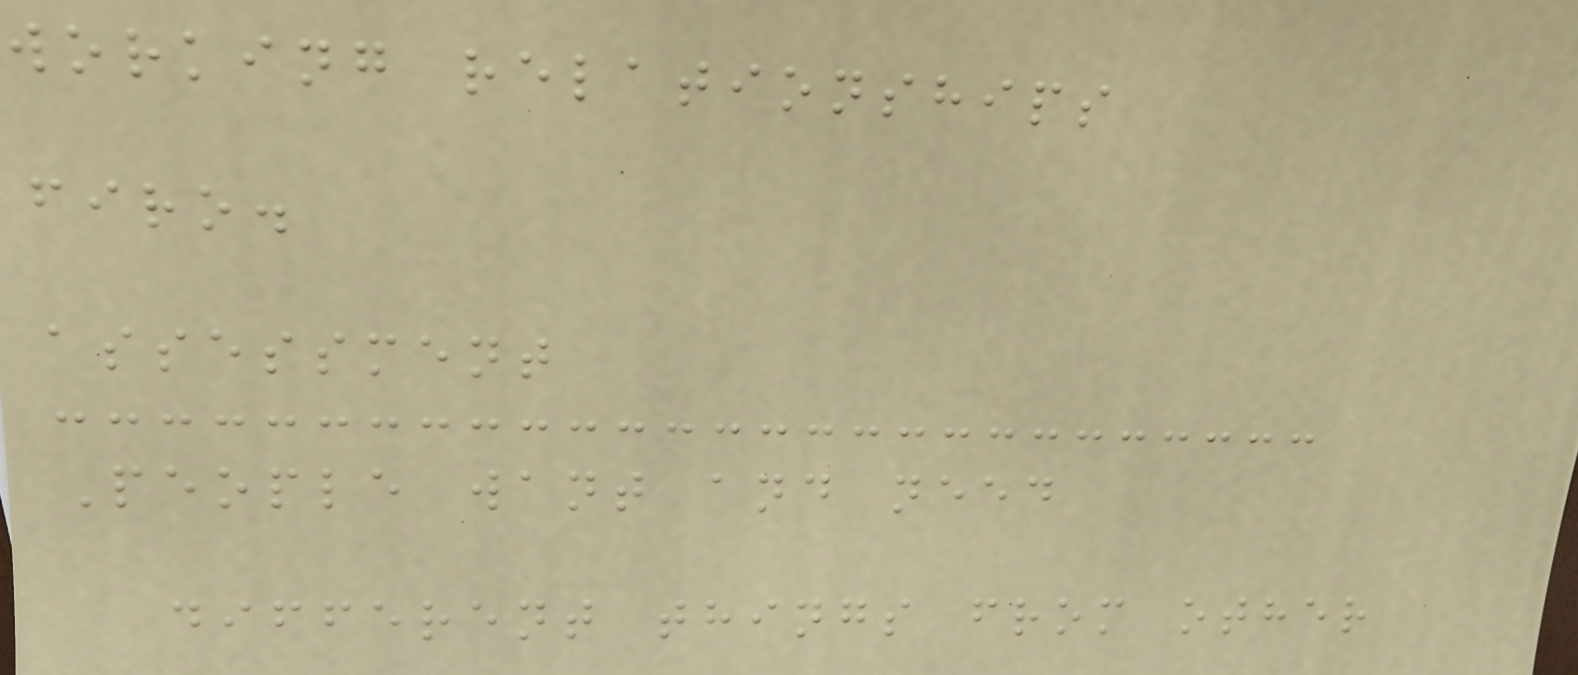working relationships
firo.
assessment
People want and need
different things from other
